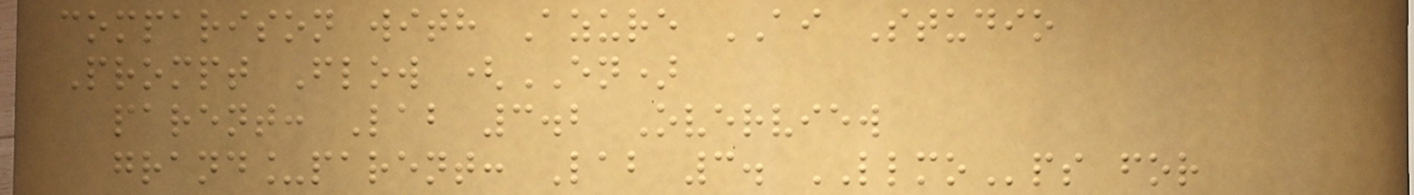comparison with Azure AI Studio
Prompt Flow (EN)
parent: Lab 3.2 Overview
grand_parent: Lab 3. LLMOps for
